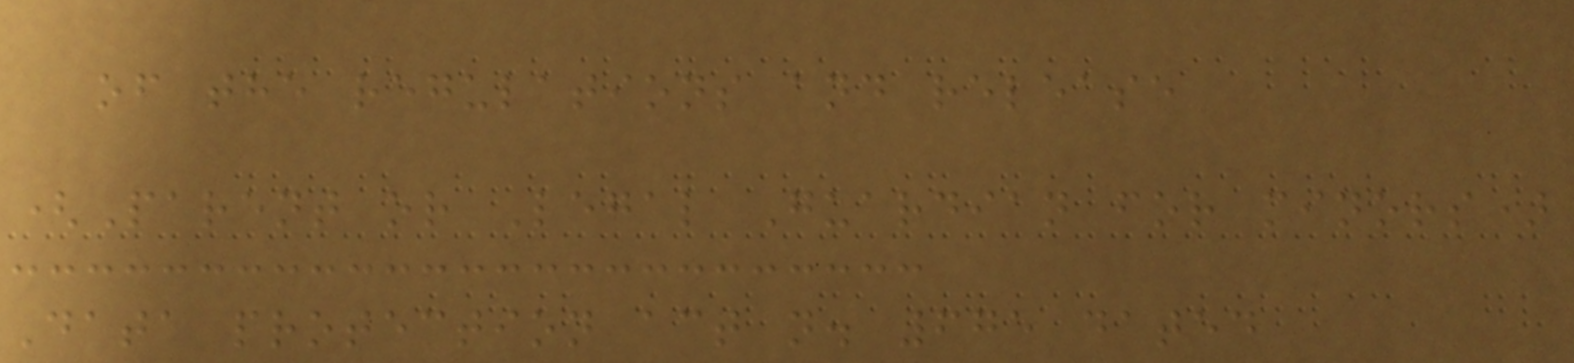of the regulations and release
(Parent or Legal Guardian for minors)
Data protection act n. 675 dated
